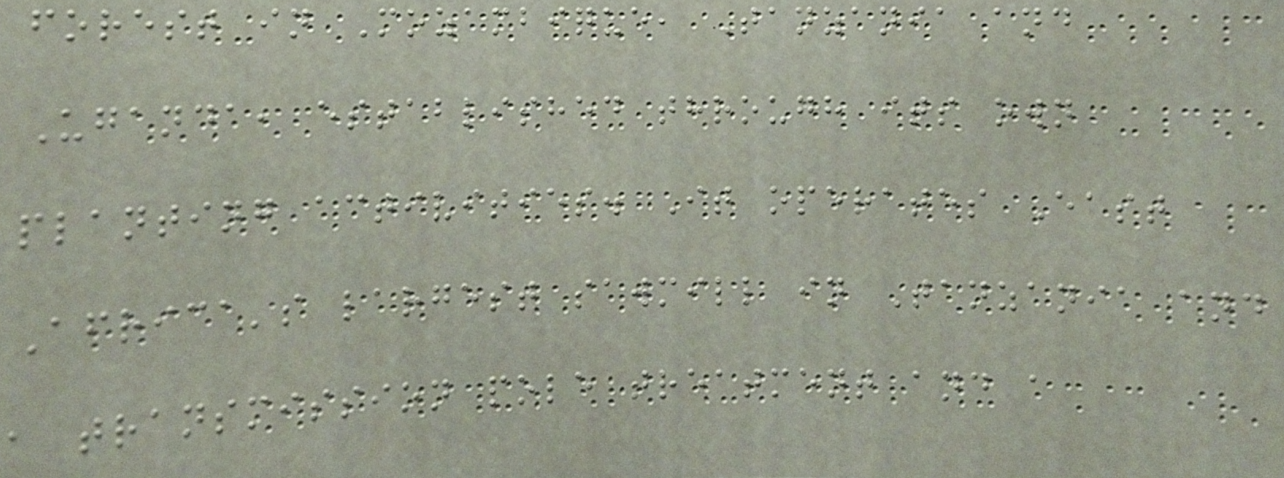forest in Mozambique, Tanzania and
Uganda, established through its own
planting activities. It operates East
Africa's largest sawmill in Tanzania and
a transmission pole treatment and a
